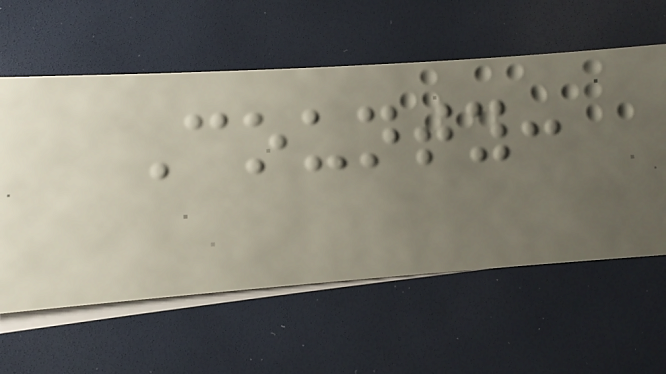County:
